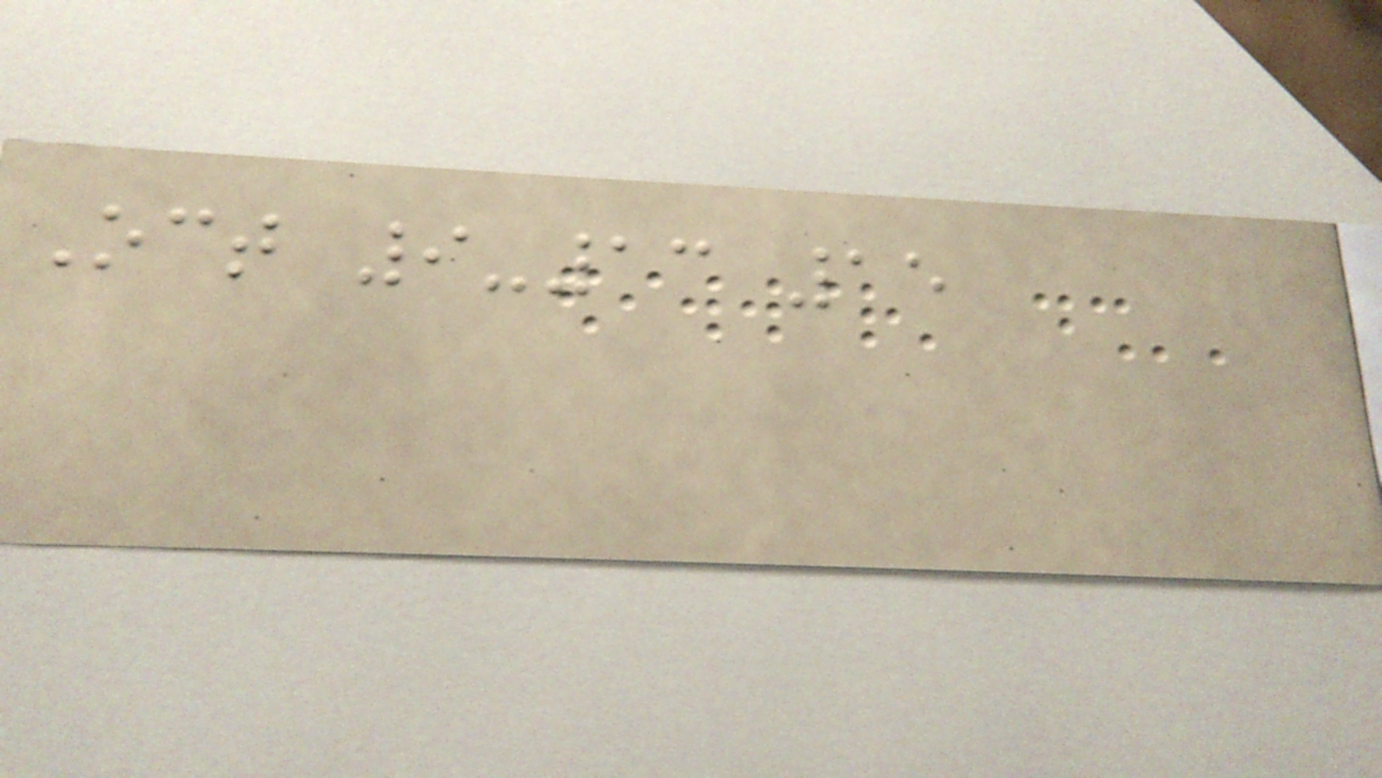Oct 9-13 15
